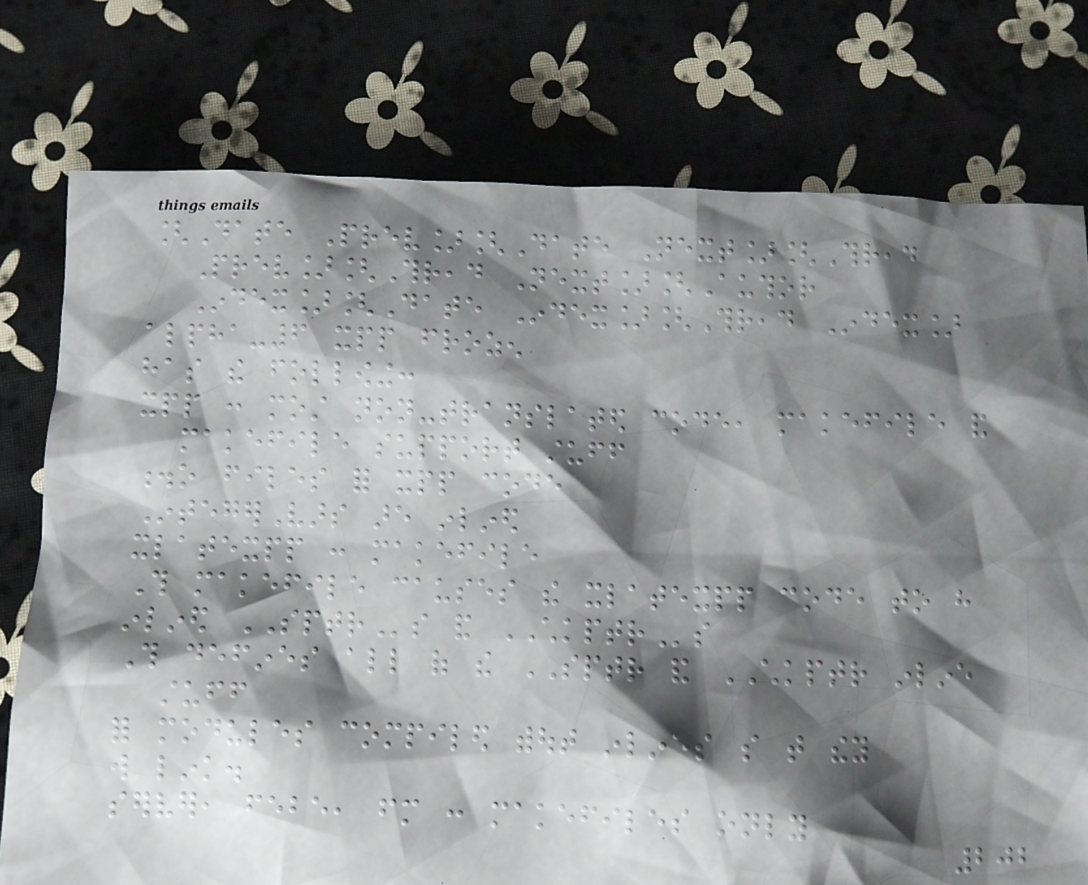[Date Prev][Date Next][Thread
Prev][Thread Next][Author
Index][Date Index][Thread Index]
alpha-6 xpp frozen
has the following:
xpp : most non-translated code, makefile and
makefile support stuff
.o files for xpp code
IntegerVars are inlined
xlatexpp : makefile
This makefile causes the xlatexpp code to have
inlined SPTRs and CHKPTRs
This defines all of the SPTR and CHKPTR inline
stuff
for modules compiled without inlines so that they
will link.
server, febe, fm : makefiles only
202
